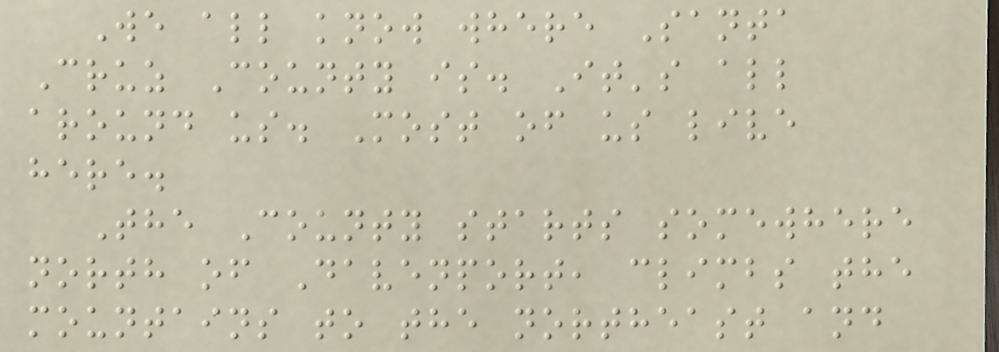We all know where Santa
Cruz County is. It's all
around us. Most of us live
here.
The County starts somewhere
north of Davenport, climbs the
mountains to the northeast and
